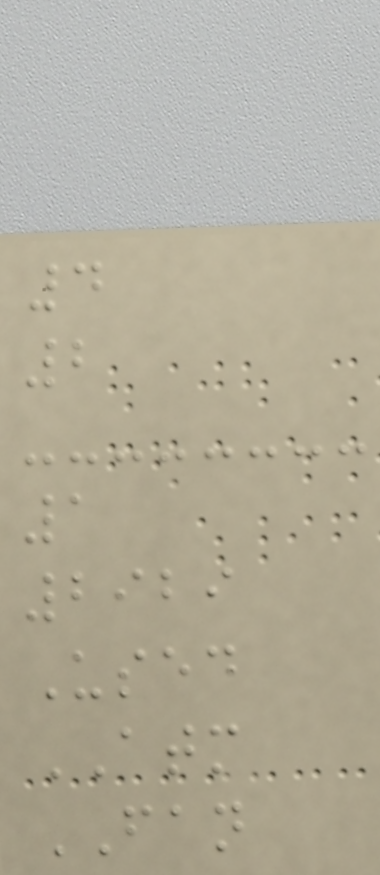4
2
1
2929
Used
ATM
FAN
